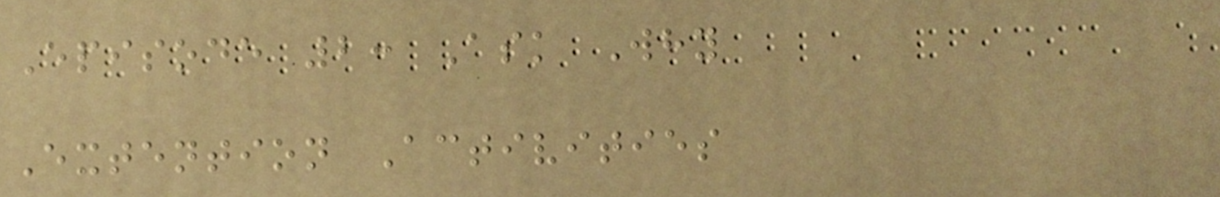Episode 2: Ask Why
Extention Activities
